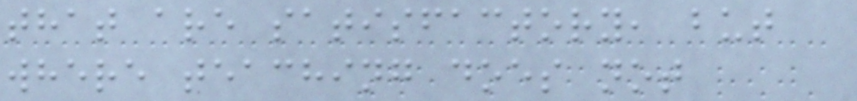that are satisfactory, but
where teaching does not
